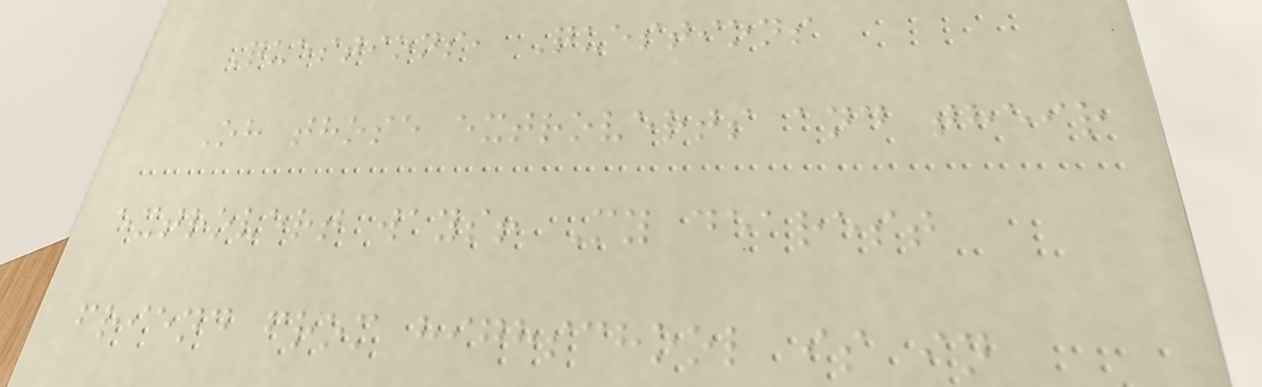Questions, Questions
Oh those extroverts and their
extrovert ways! My dearest
friend from highschool is in
